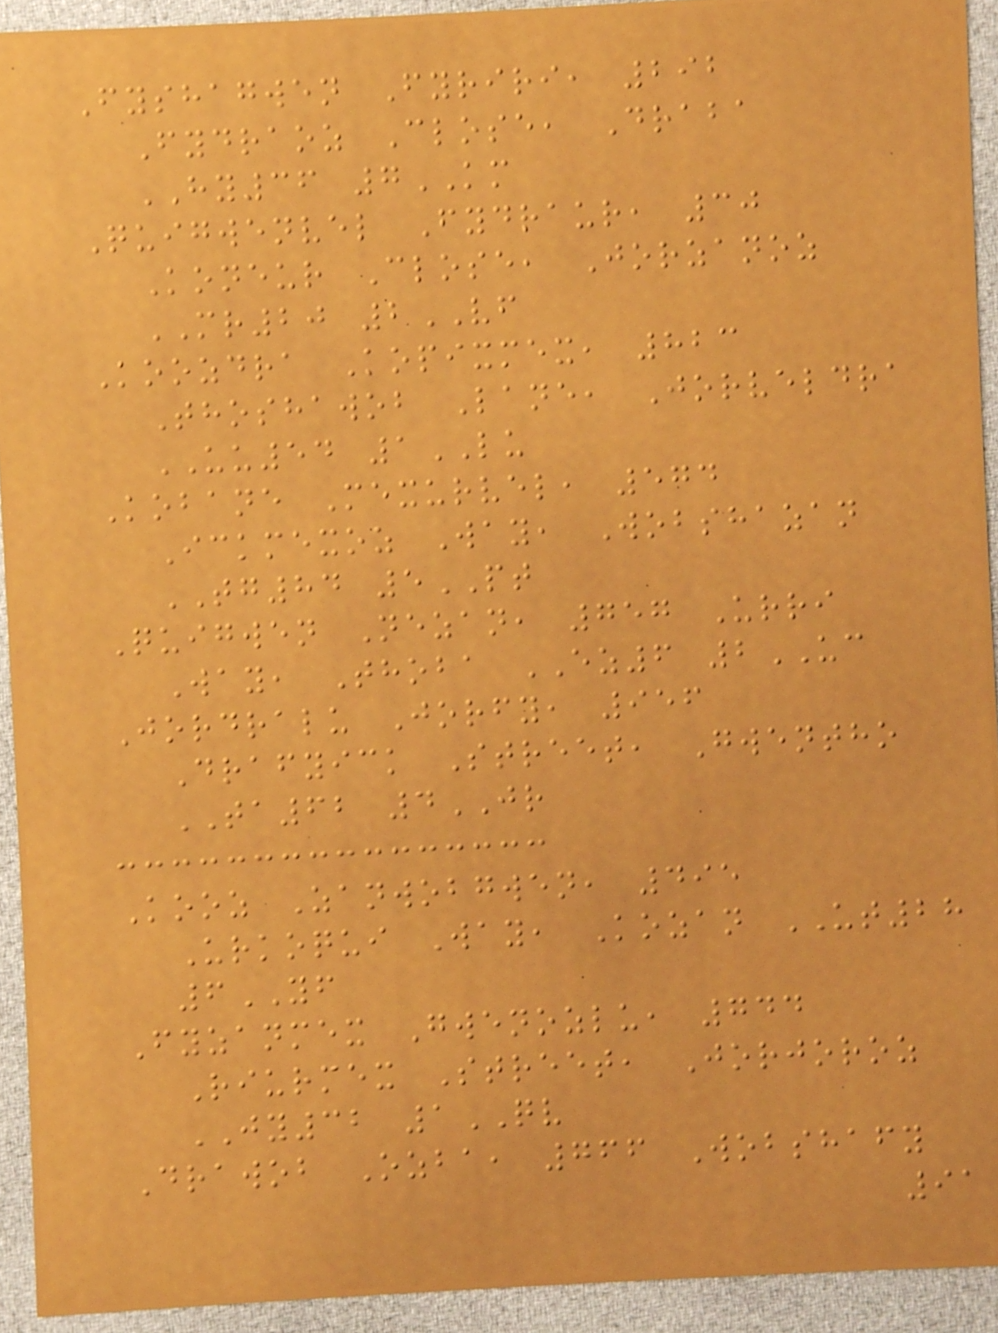Fyshagwen Fyriri, 292
Fydraoz Close, Draba
HY36 7KM
Quigwenvel Fydraur, 30
Koneur Close, Jorzanoz
MR20 2VF
Koozdra Kopixmex, 823
Thoshawob Lane, Jorveldra
UU54 1LU
Kobane Mexurvel, 574
Ickmexoz Way, Wobshazan
TG84 5PT
Quigwen Nezan, 757 Urri
Way, Thoba EZ6 2UC
Jordralu Jorfy, 956
Drafyick Street, Gwentho
TA62 4JR
Kooz Zanwobgwen, 495
Urkoqui Way, Kozan UT28
6YF
Fyzanmex Gwenozlu, 744
Riurmex Street, Jorjoroz
JY32 1QV
Drawob Ozba, 766 Wobshafy
91
